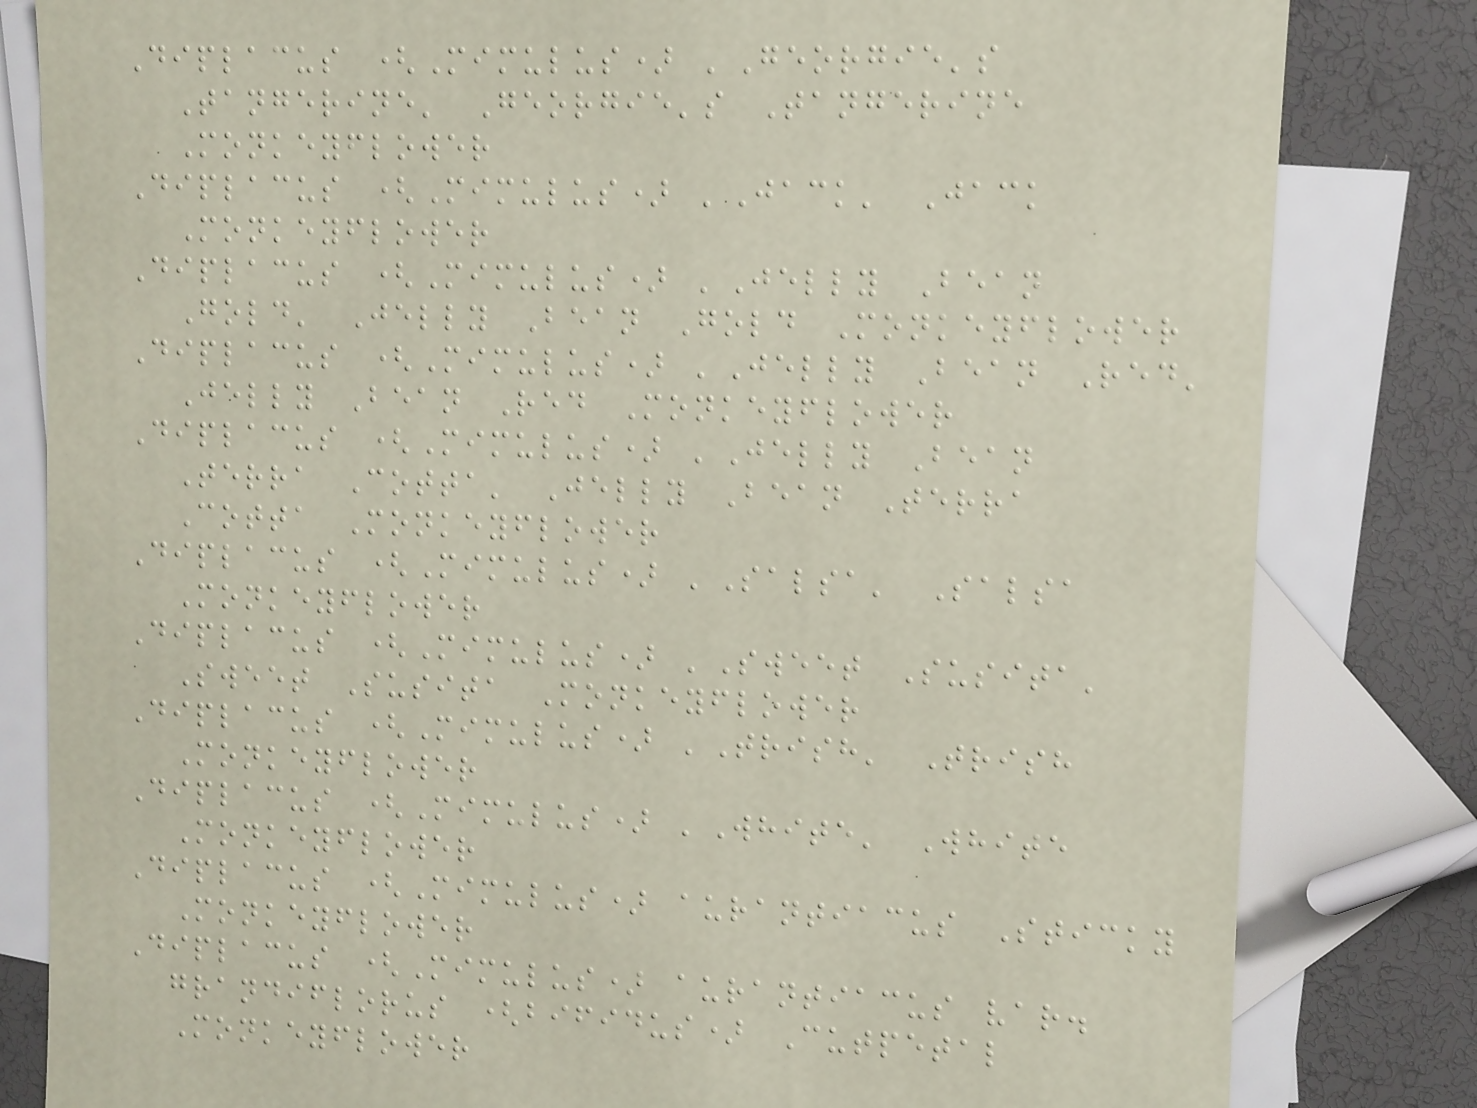Diplacus (Mimulus) 'Georgie's
Tangerine' Georgie's Tangerine
Monkeyflower
Diplacus (Mimulus) 'Jack' Jack
Monkeyflower
Diplacus (Mimulus) 'Jelly Bean
Gold' Jelly Bean Gold Monkeyflower
Diplacus (Mimulus) 'Jelly Bean Red'
Jelly Bean Red Monkeyflower
Diplacus (Mimulus) 'Jelly Bean
Terra Cotta' Jelly Bean Terra
Cotta Monkeyflower
Diplacus (Mimulus) 'Salsa' Salsa
Monkeyflower
Diplacus (Mimulus) 'Sweet Susita'
Sweet Susita Monkeyflower
Diplacus (Mimulus) 'Trish' Trish
Monkeyflower
Diplacus (Mimulus) 'White' White
Monkeyflower
Diplacus (Mimulus) aurantiacus Sticky
Monkeyflower
Diplacus (Mimulus) aurantiacus var.
grandiflorus (bifidus) Cutpetal
Monkeyflower
